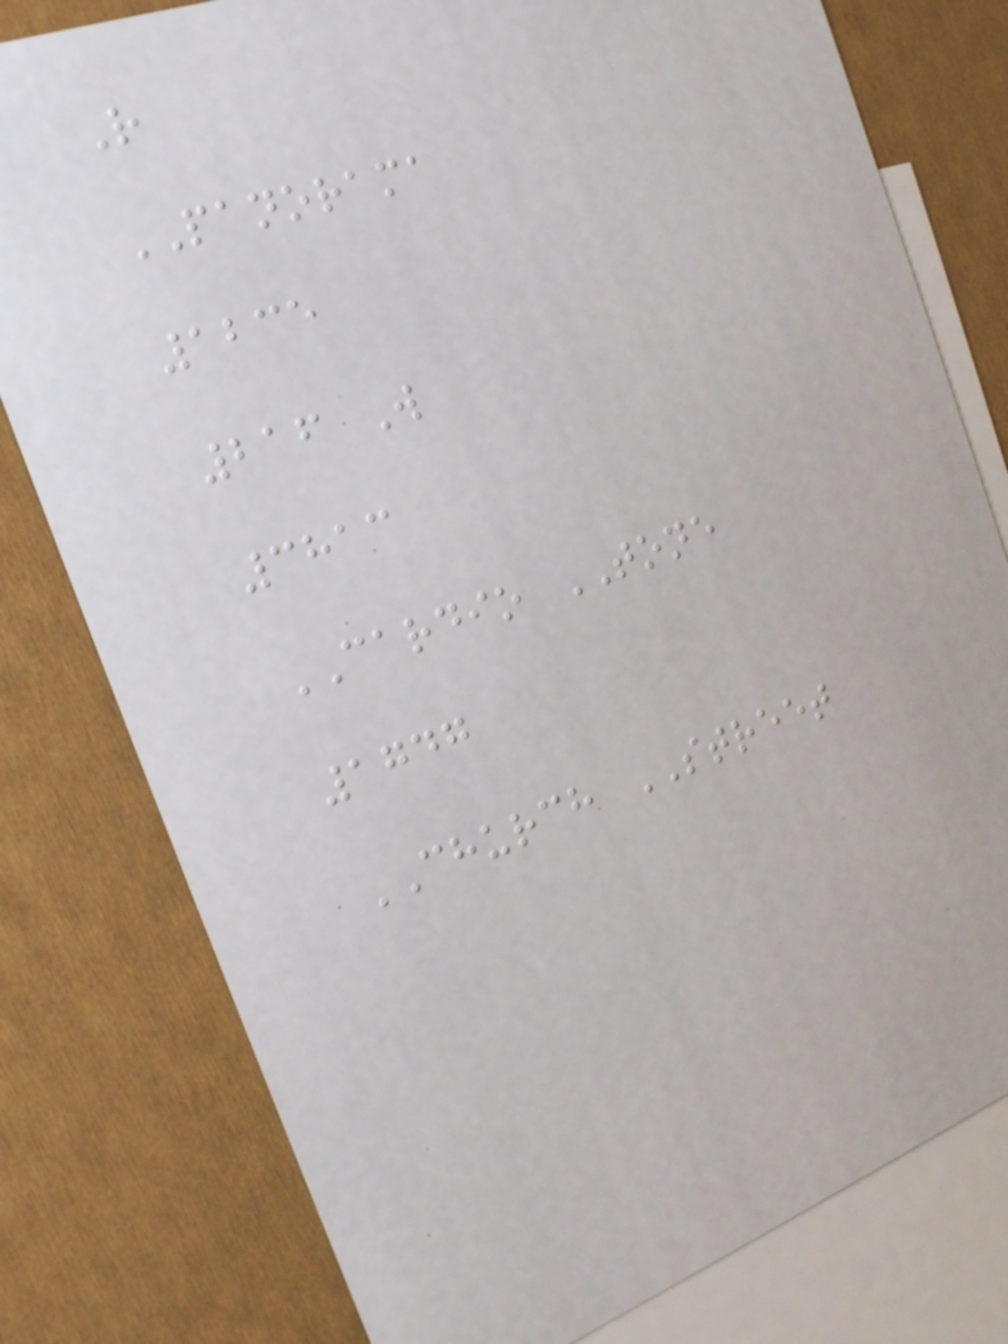R
PANORAMA
1235
216 W
3813
CARDIO TONE
1747
CHURCH STREET
